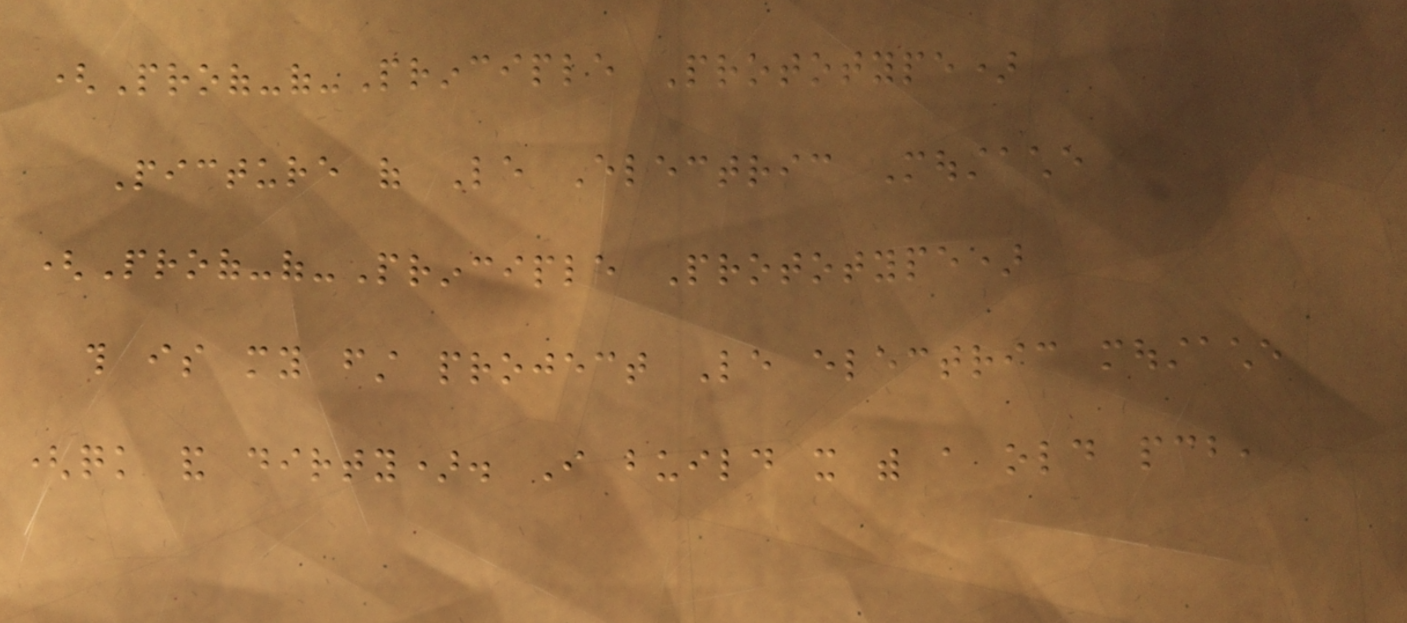(Proof-of-Principle Prototype)
Picture of Le Electric Moustache
(Proof-of-Principle Prototype)
this is my first project Le electric moustache
(quick and dirty). I build it with a old pcb,
